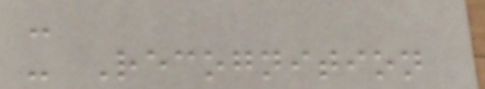-
- Recognition
